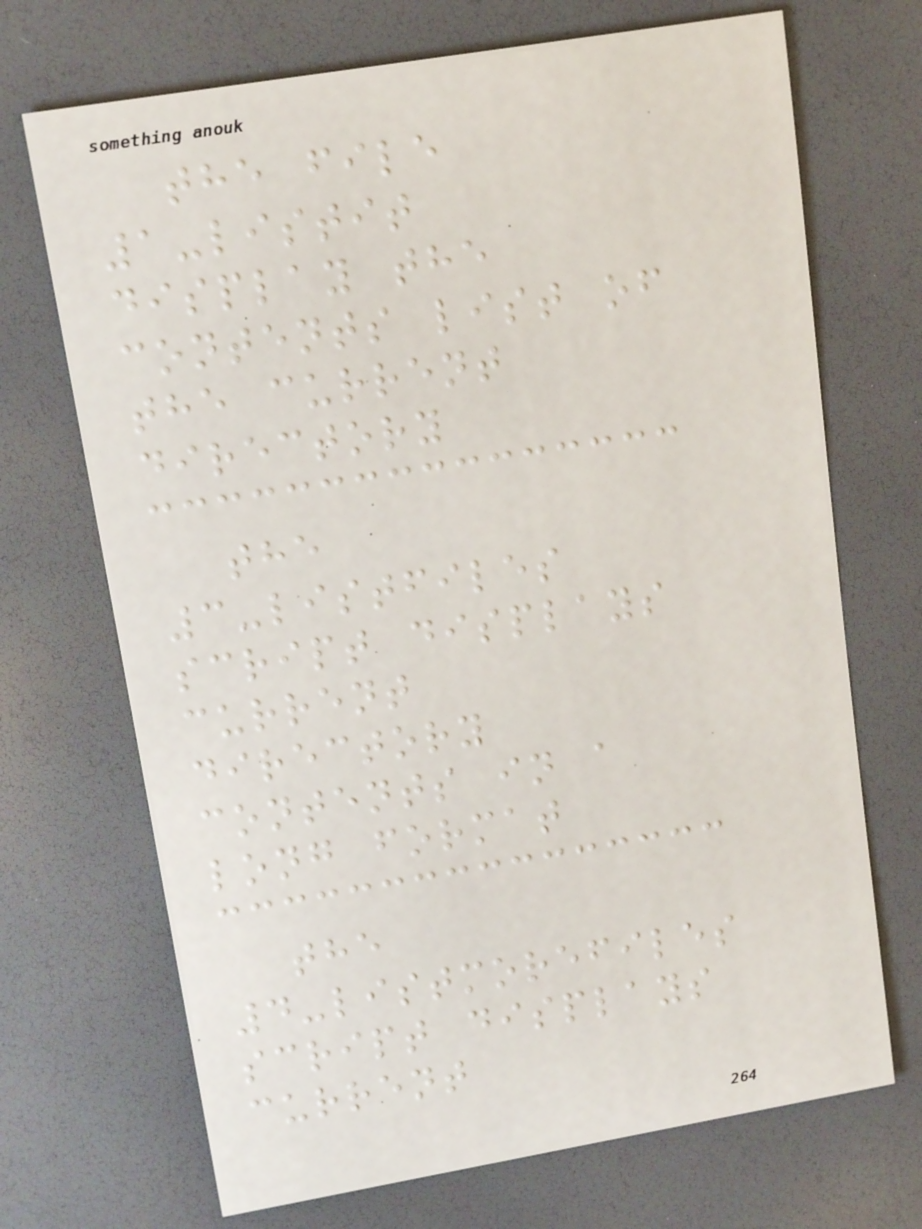the file
1-listit
display the
contents list of
the current
directory
the
3-listfiles
script displays
current
directory
contents in a
long format
the
4-listmorefiles
script displays
current
